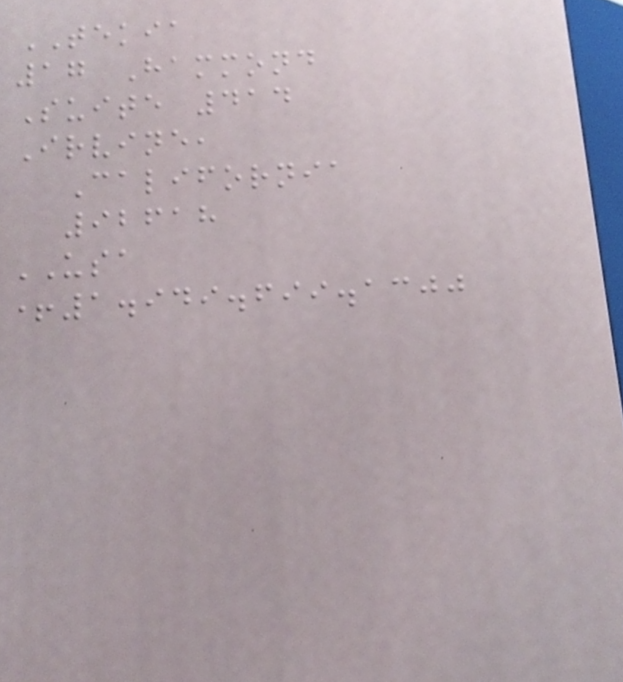TEKIA
17 Hammond
Suite 414
Irvine,
California
92618
USA
+1.949.699.1300
